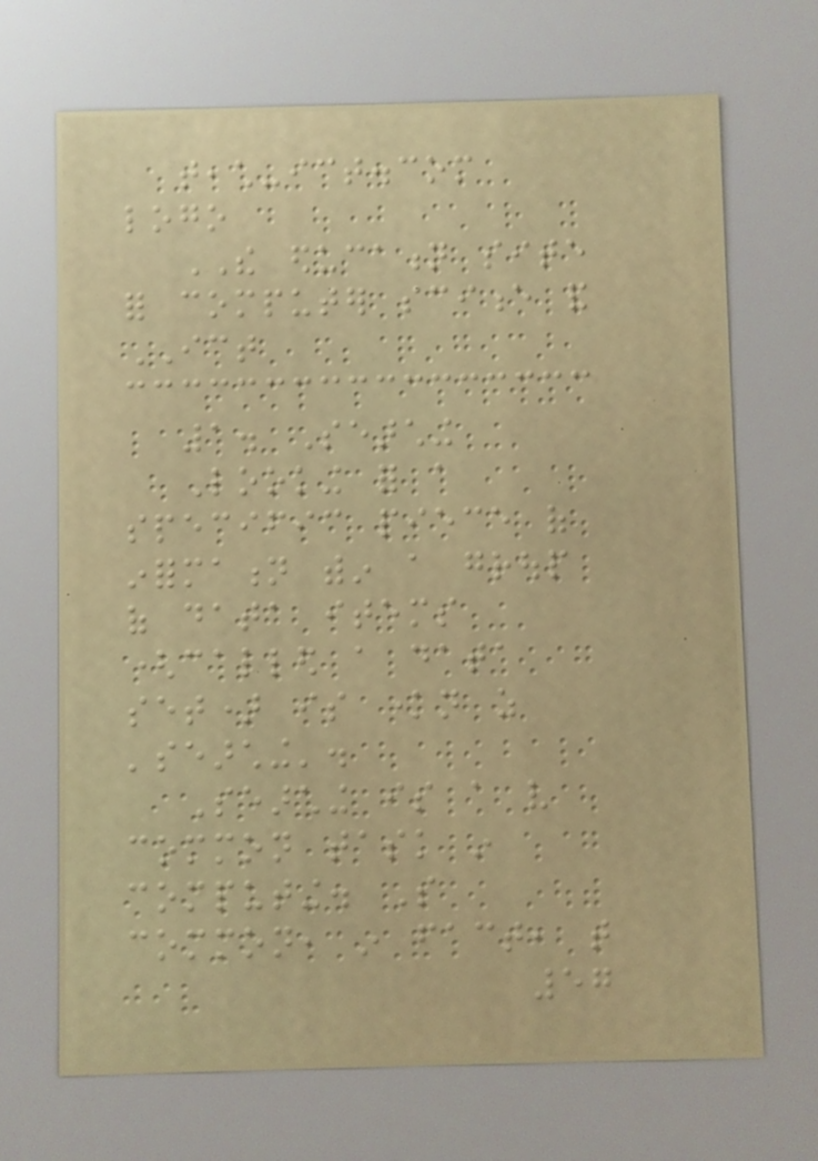teach-ict.com
logo
THE education site
for computer science and
ICT
1. Searching
Looking for a
specific piece of
information within a group
of data items
(called a data
set) is known as
'searching'.
Searching is a very
common task in
computing. So
common, in fact, that
57
